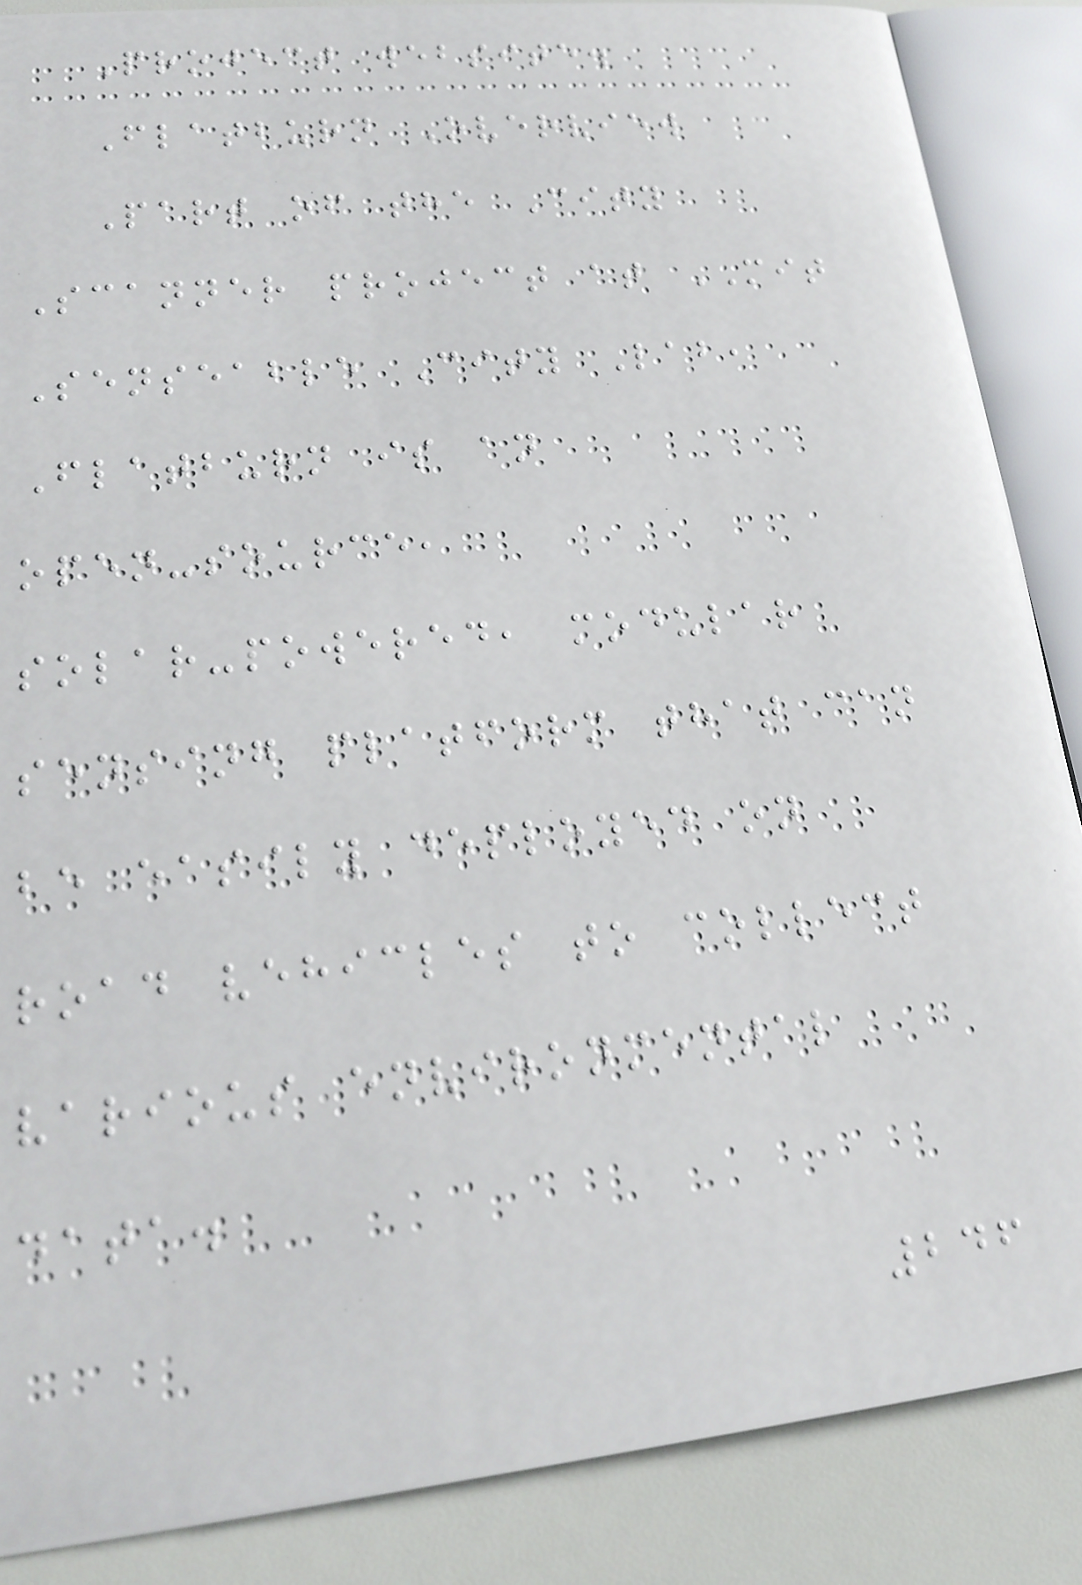Project website.
Flatburn Overview
Part of the City
Scanner project at MIT
Senseable City Lab,
Flatburn is an
open-source,
solar-powered, modular
sensing platform that can
be easily deployed on
road vehicles to collect
various environmental
data.
246
